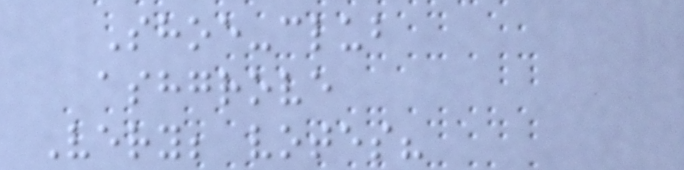Shoe-club
ashgrove
Very; votes?
